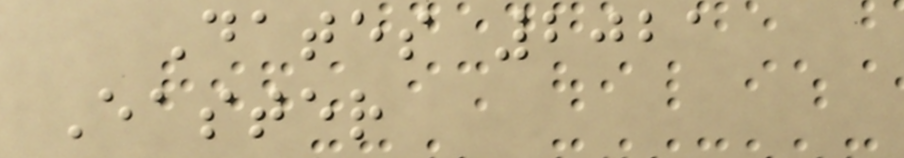Dates 2021
Easter
